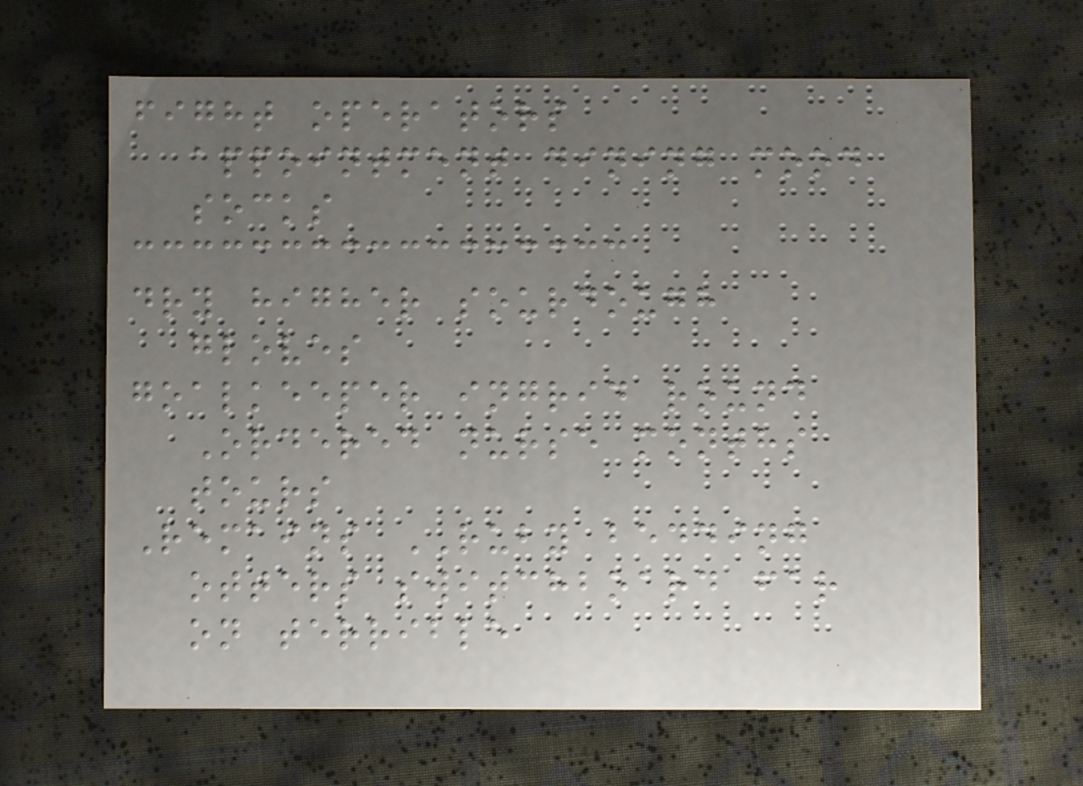fight operators
appointment dining mood
socks
dry higher sourdough
gloves
goalkeeper ingrid round
Ordered nurse months
tours
Remains RUBY bedding
otters switchboard far
on terrible
